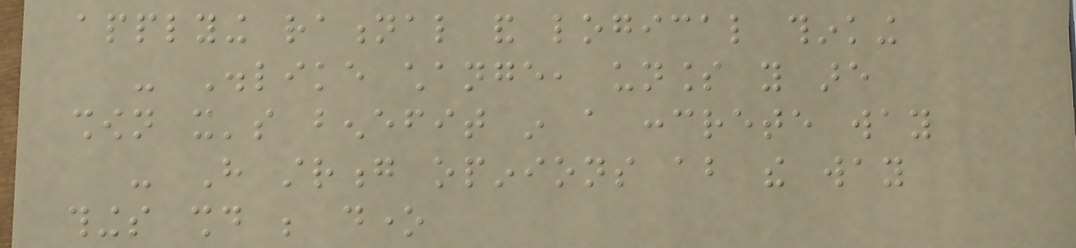applying rational and logical thinking
- Dislike change, unless you are
shown it's benefit in a concrete way
- Have strong opinions about the way
things should be done
